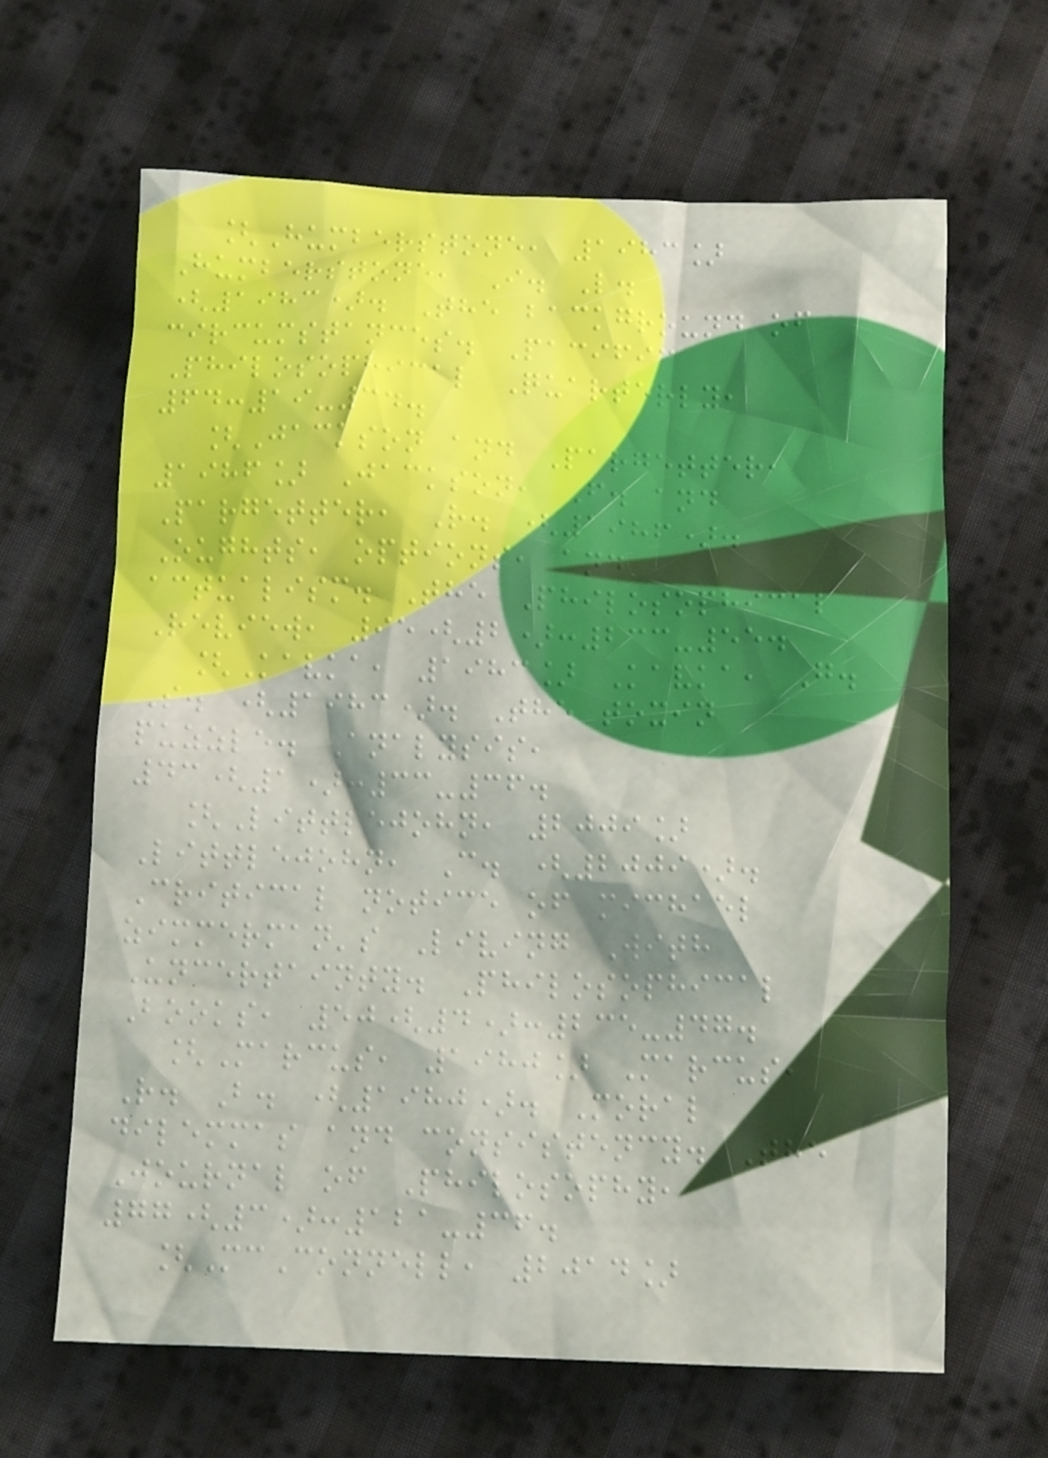[Humberstone, 1983]
Humberstone, I. L.
(1983). The background of
circumstances. Pacific
Philosophical Quarterly,
64:19-34.
[Jackson and Pargetter,
1986] Jackson, F. and
Pargetter, R. (1986).
Oughts, options, and
actualism. The Philosophical
Review, 95(2):233-55.
[Kavka, 1983] Kavka, G.
S. (1983). The toxin
puzzle. Analysis,
43(1):33-36.
[Littlejohn, 2009]
Littlejohn, C. (2009).
Critical notice of michael
zimmerman's Living With
Uncertainty. Philosophical
Books, 50(4):235-47.
[Marcus, 1980] Marcus,
R. B. (1980). Moral
dilemmas and consistency. The
Journal of Philosophy,
77(3):121-36.
[McConnell, 2014]
